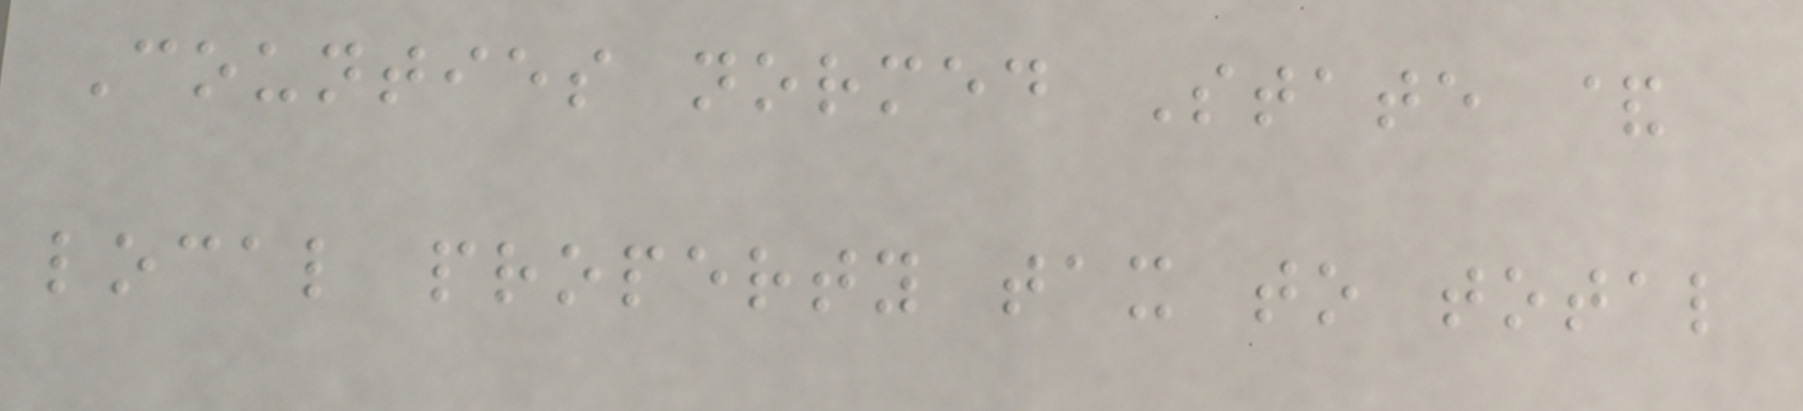Counties normed State &
local property tax to total
